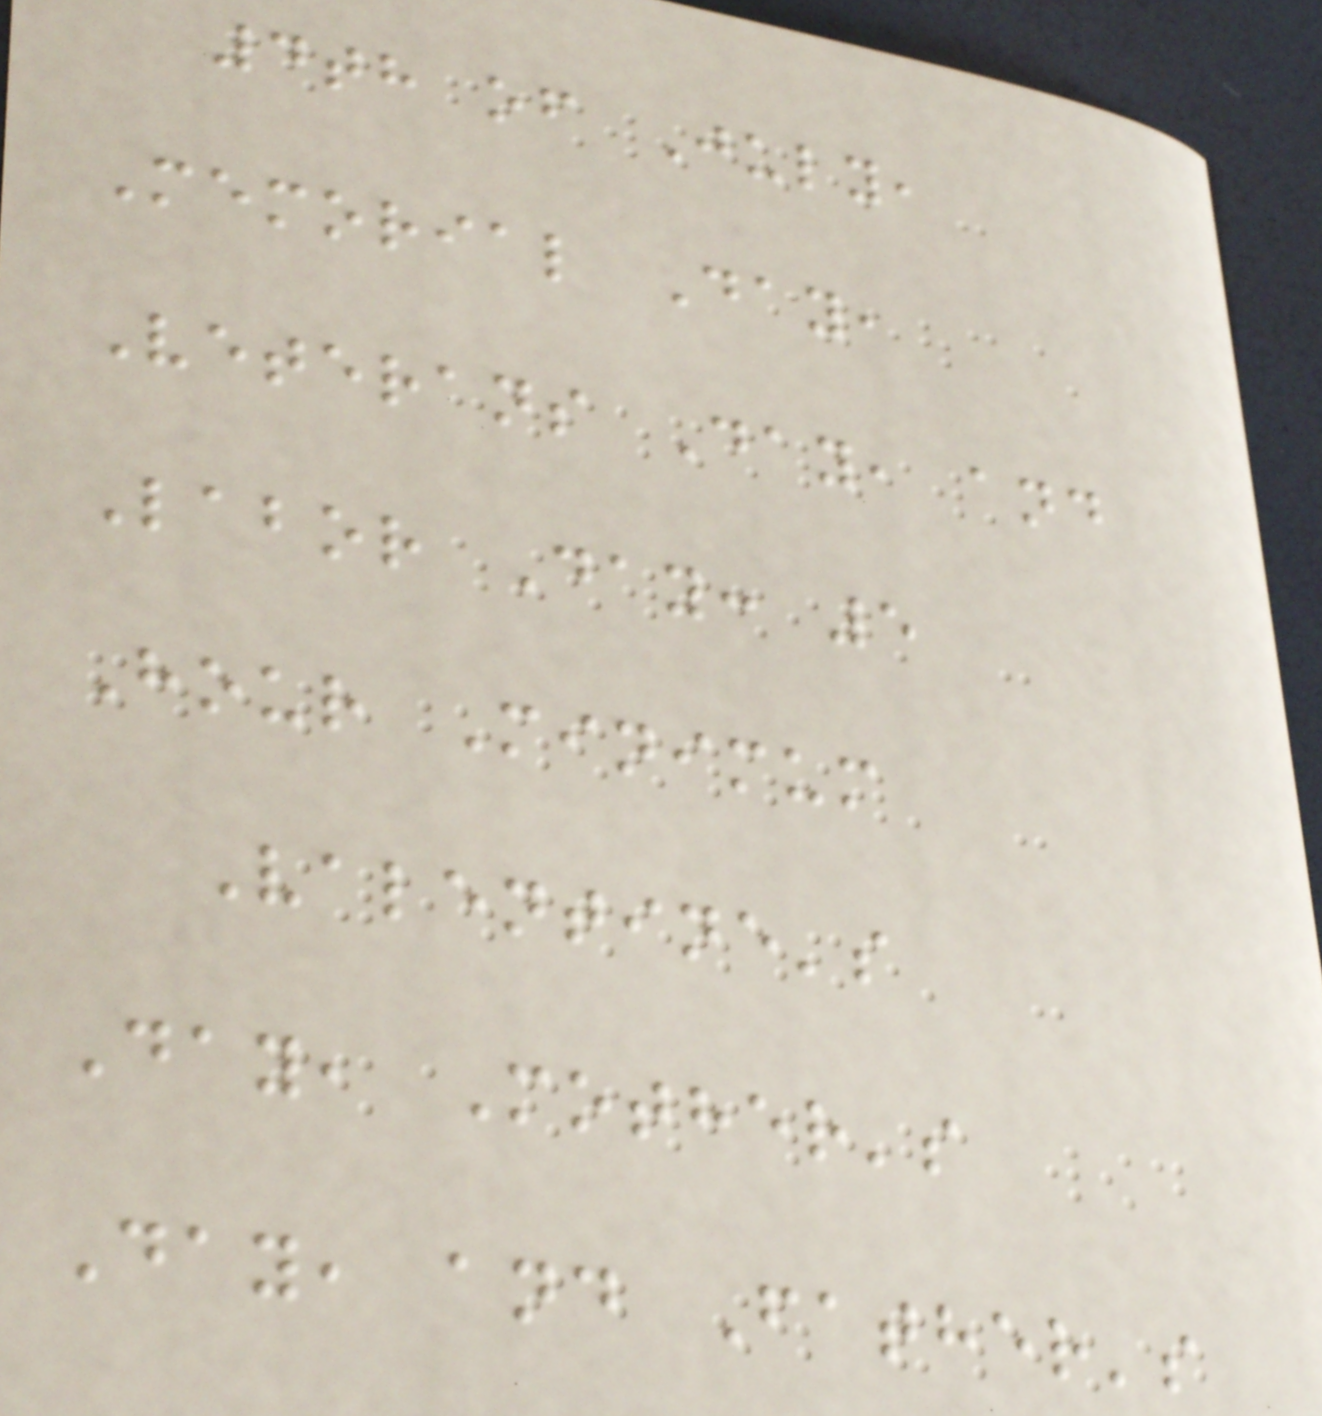4th of July,
Memorial Day,
Veterans Day, and
Labor Day: 5
Hour Minimum
Valentine's
Day, Mother's
Day, and Father's
